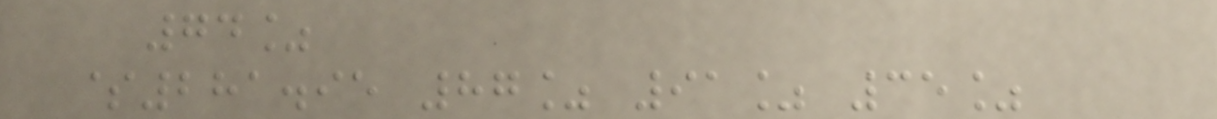74%
$281.95 87% 91% 35%
